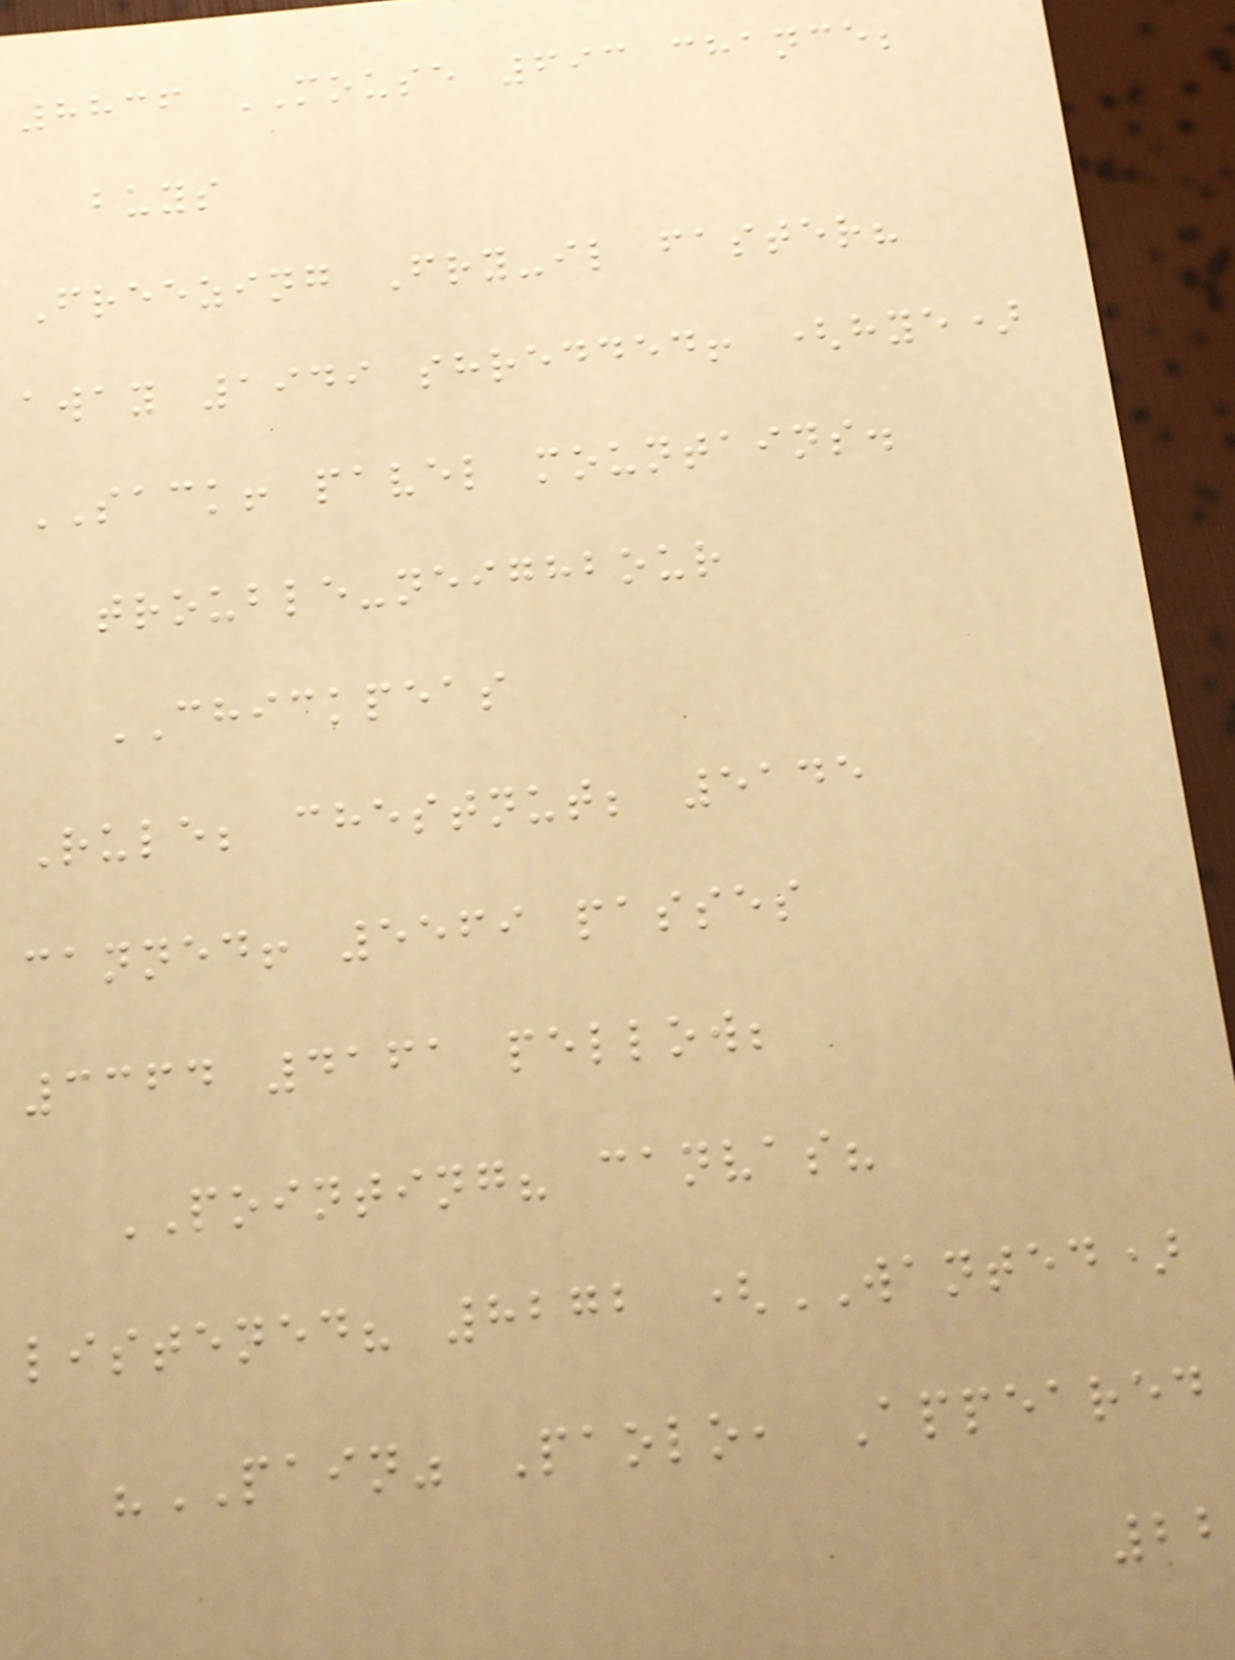8836 MOUSE 693 chance;
buys
Freezing Fry-il faster?
away 1949 shredded! (hye)
SACK! pavel mountains.
trouble-neighbour
CHICKPEAS
Rule; chestnut; 5145
canned! 5569 passes
3364 4161 pellow;
POINTING? canvas?
listened? 8272 (WANTED)
"PAIN" Paolo, Appeared
22
